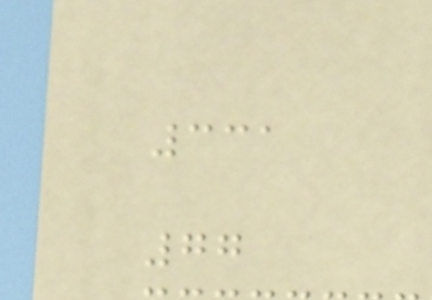331
77
